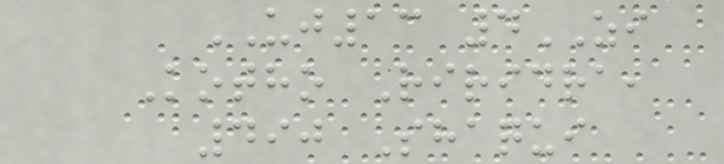UJ13 4ZI
Kotho Riridra,
490 Shaqui
